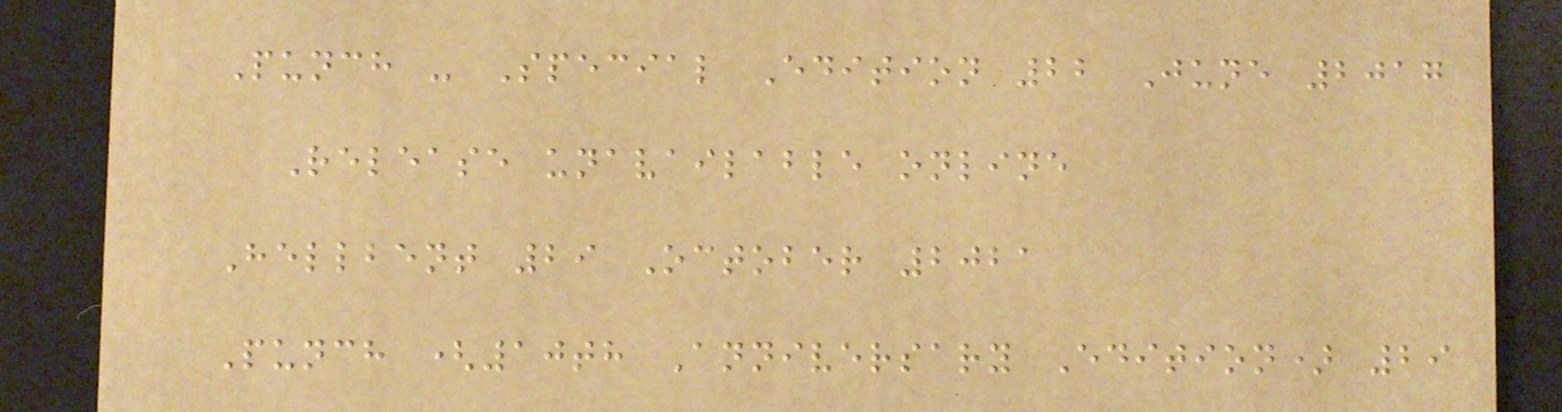Punch - Special Edition 22 June 2017
Release unavailable online
Hellbent 29 October 2021
Punch (10th Anniversary Edition) 29
